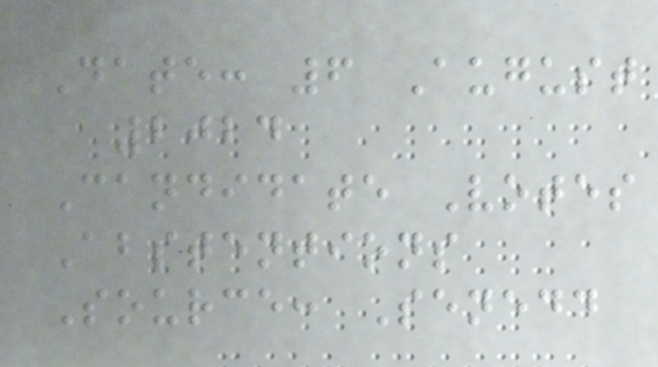Date: 6 August
2024
Candidate Votes
Abstentions
Source: Senedd
